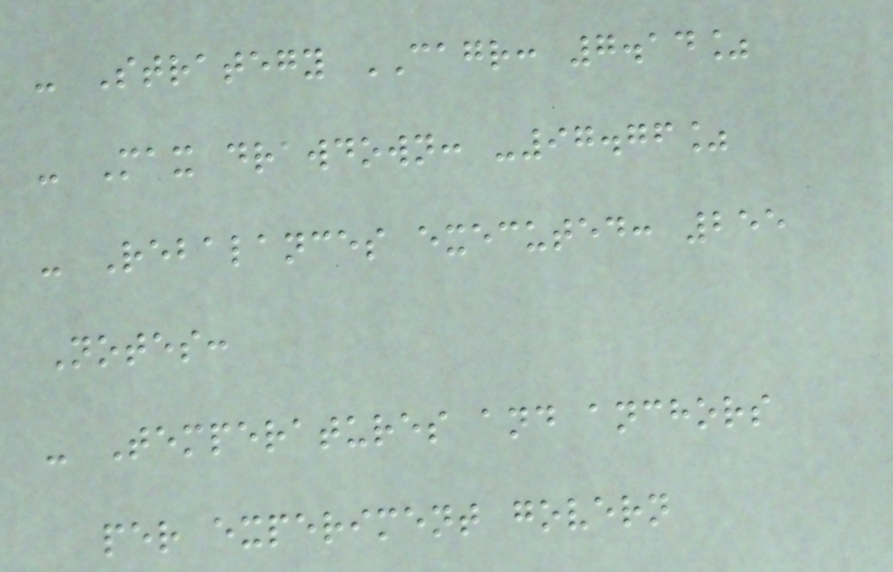- Strategy CAGR: 7.14%
- Max drawdown: -97.76%
- Rebalances executed: 255
Notes:
- Temperatures and anchors
per experiment govern
